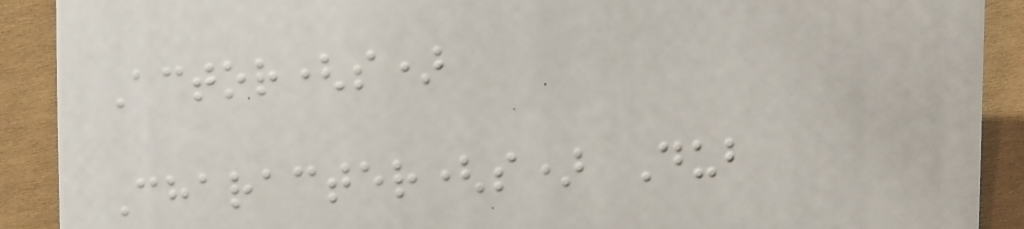Actor(s)
Character(s) Dub
